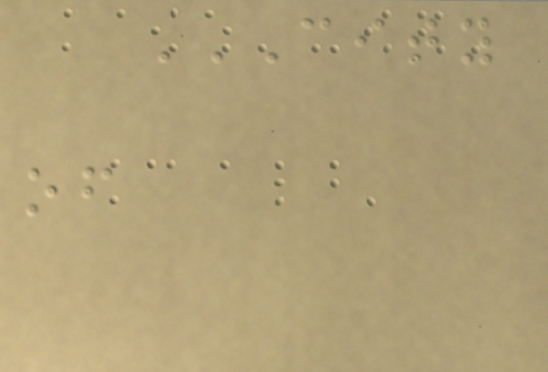CITY
OF
